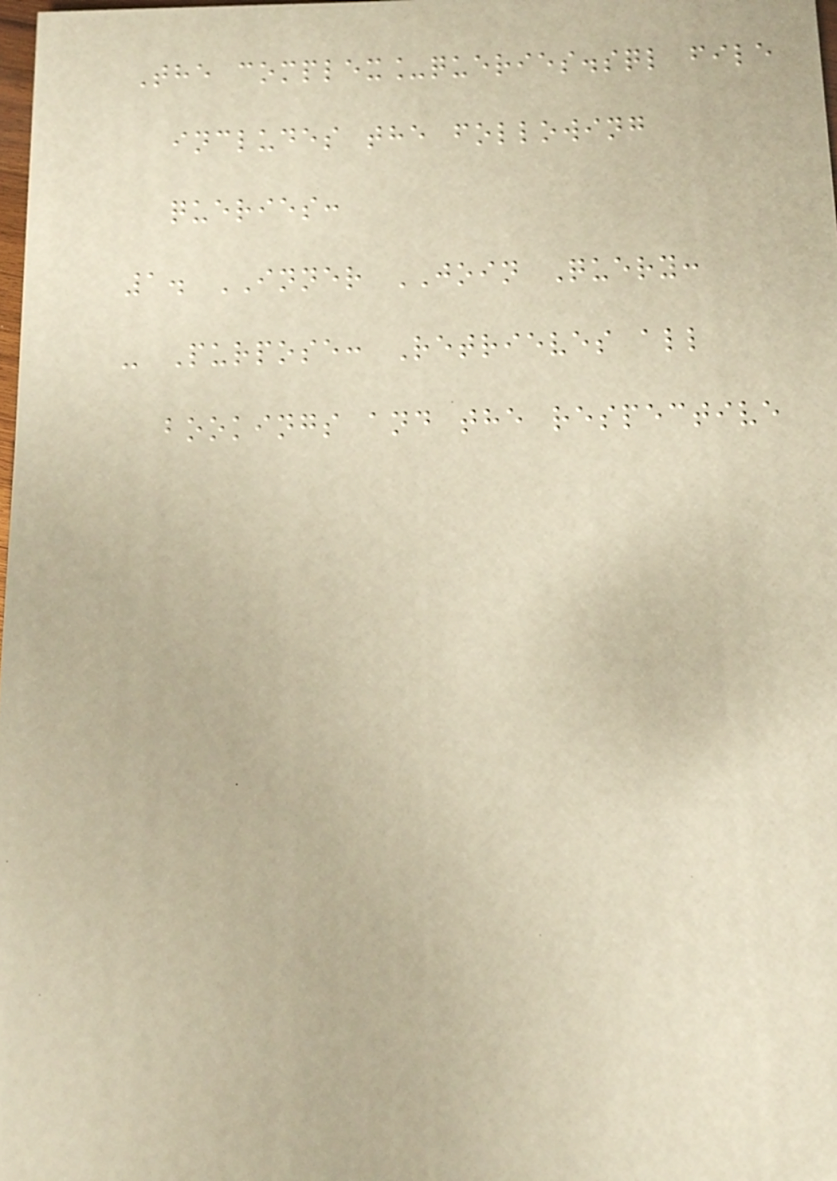The complex_queries.sql file
includes the following
queries:
1. INNER JOIN Query:
- Purpose: Retrieves all
bookings and the respective
